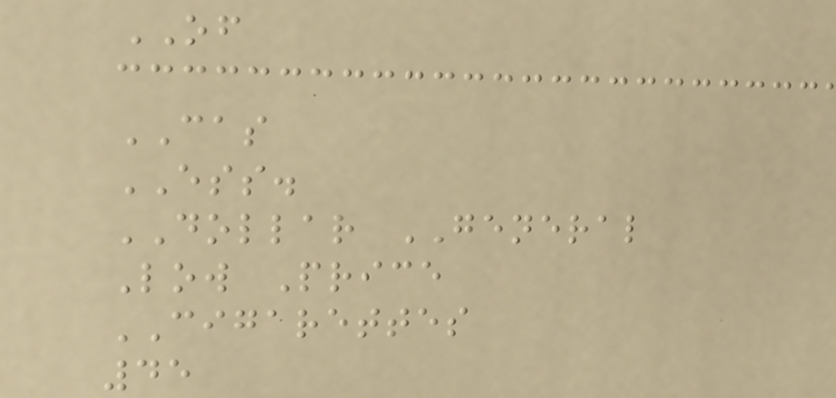OF
CAS
ESS.
DOLLAR GENERAL
Low Price
CIGARETTES
45
